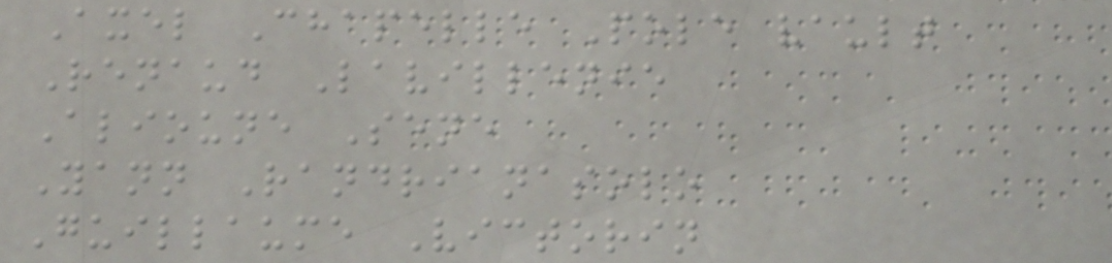Axel Chapelle Pole vault
Renaud Lavillenie
Alioune Sene
Yann Randrianasolo
Guillaume Victorin
